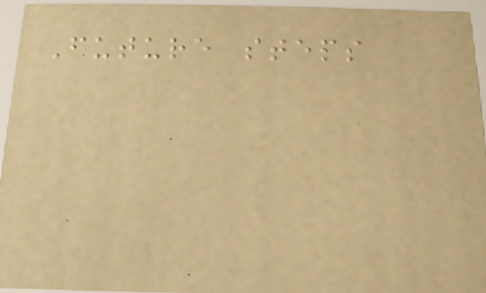Future steps
